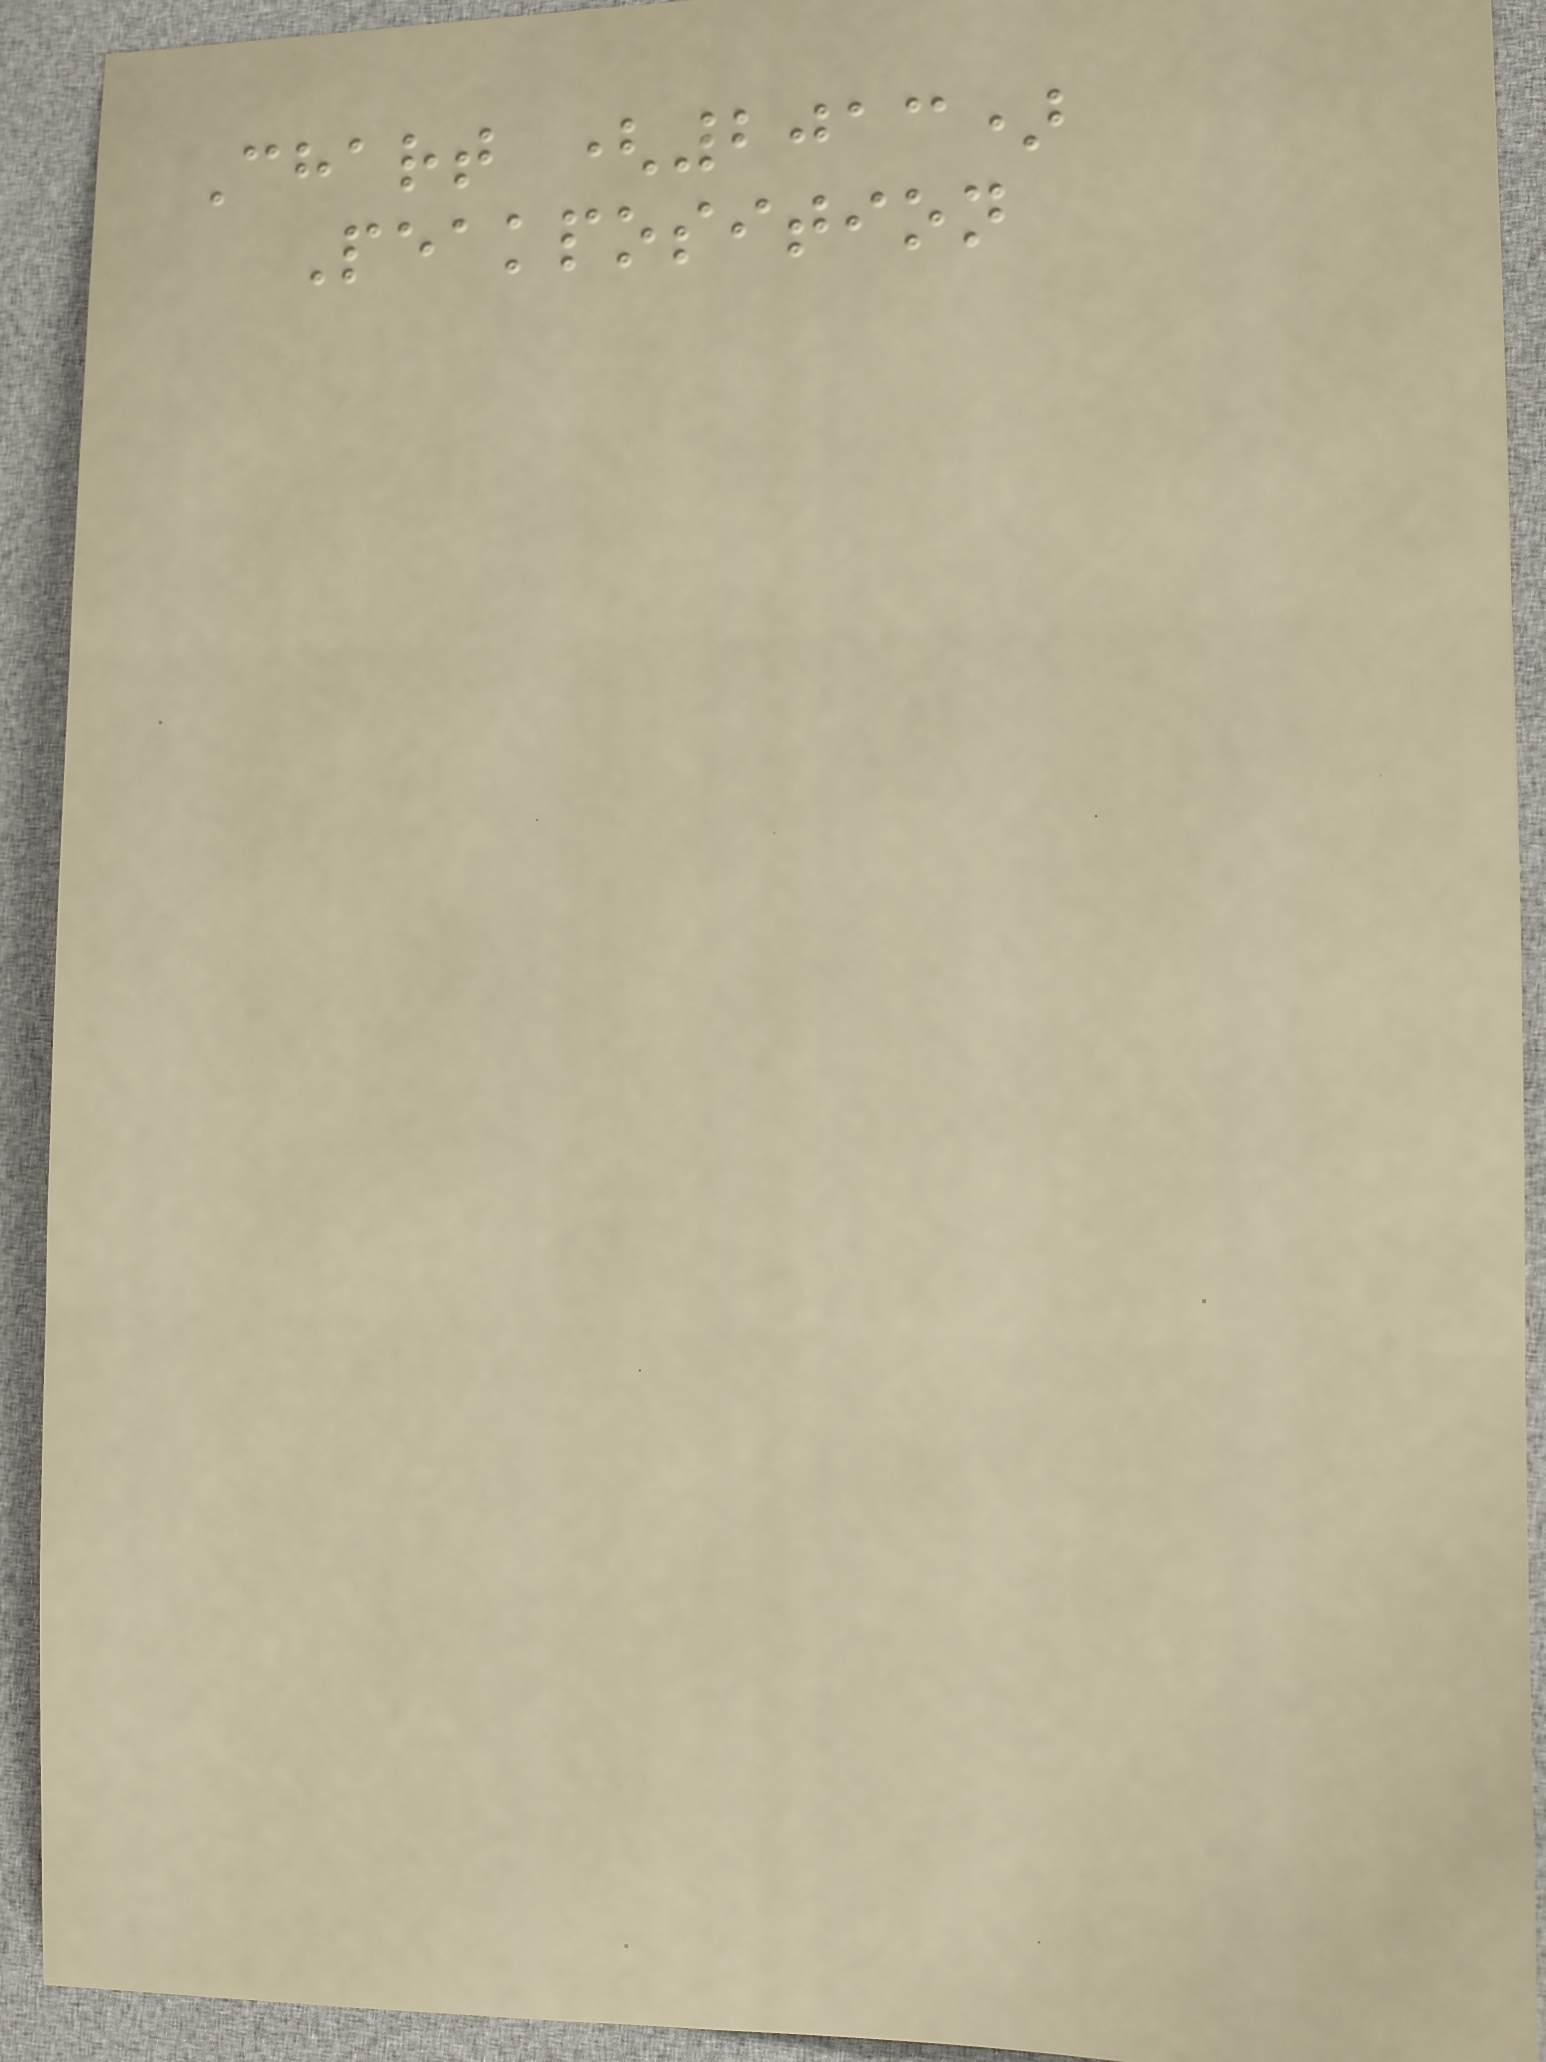Chart (2013)
Peakposition
